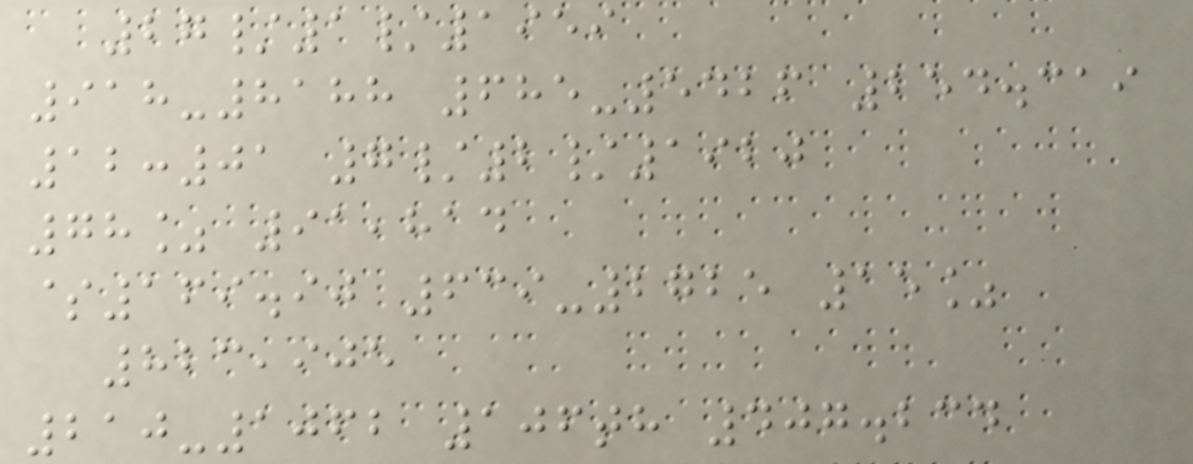27/1/1959
918-8188 685-5426 254.319
12:01 7/2/1920
78% 91,814
$169.90 639-2725 15%
823,905
210-1062 106th 407.234
